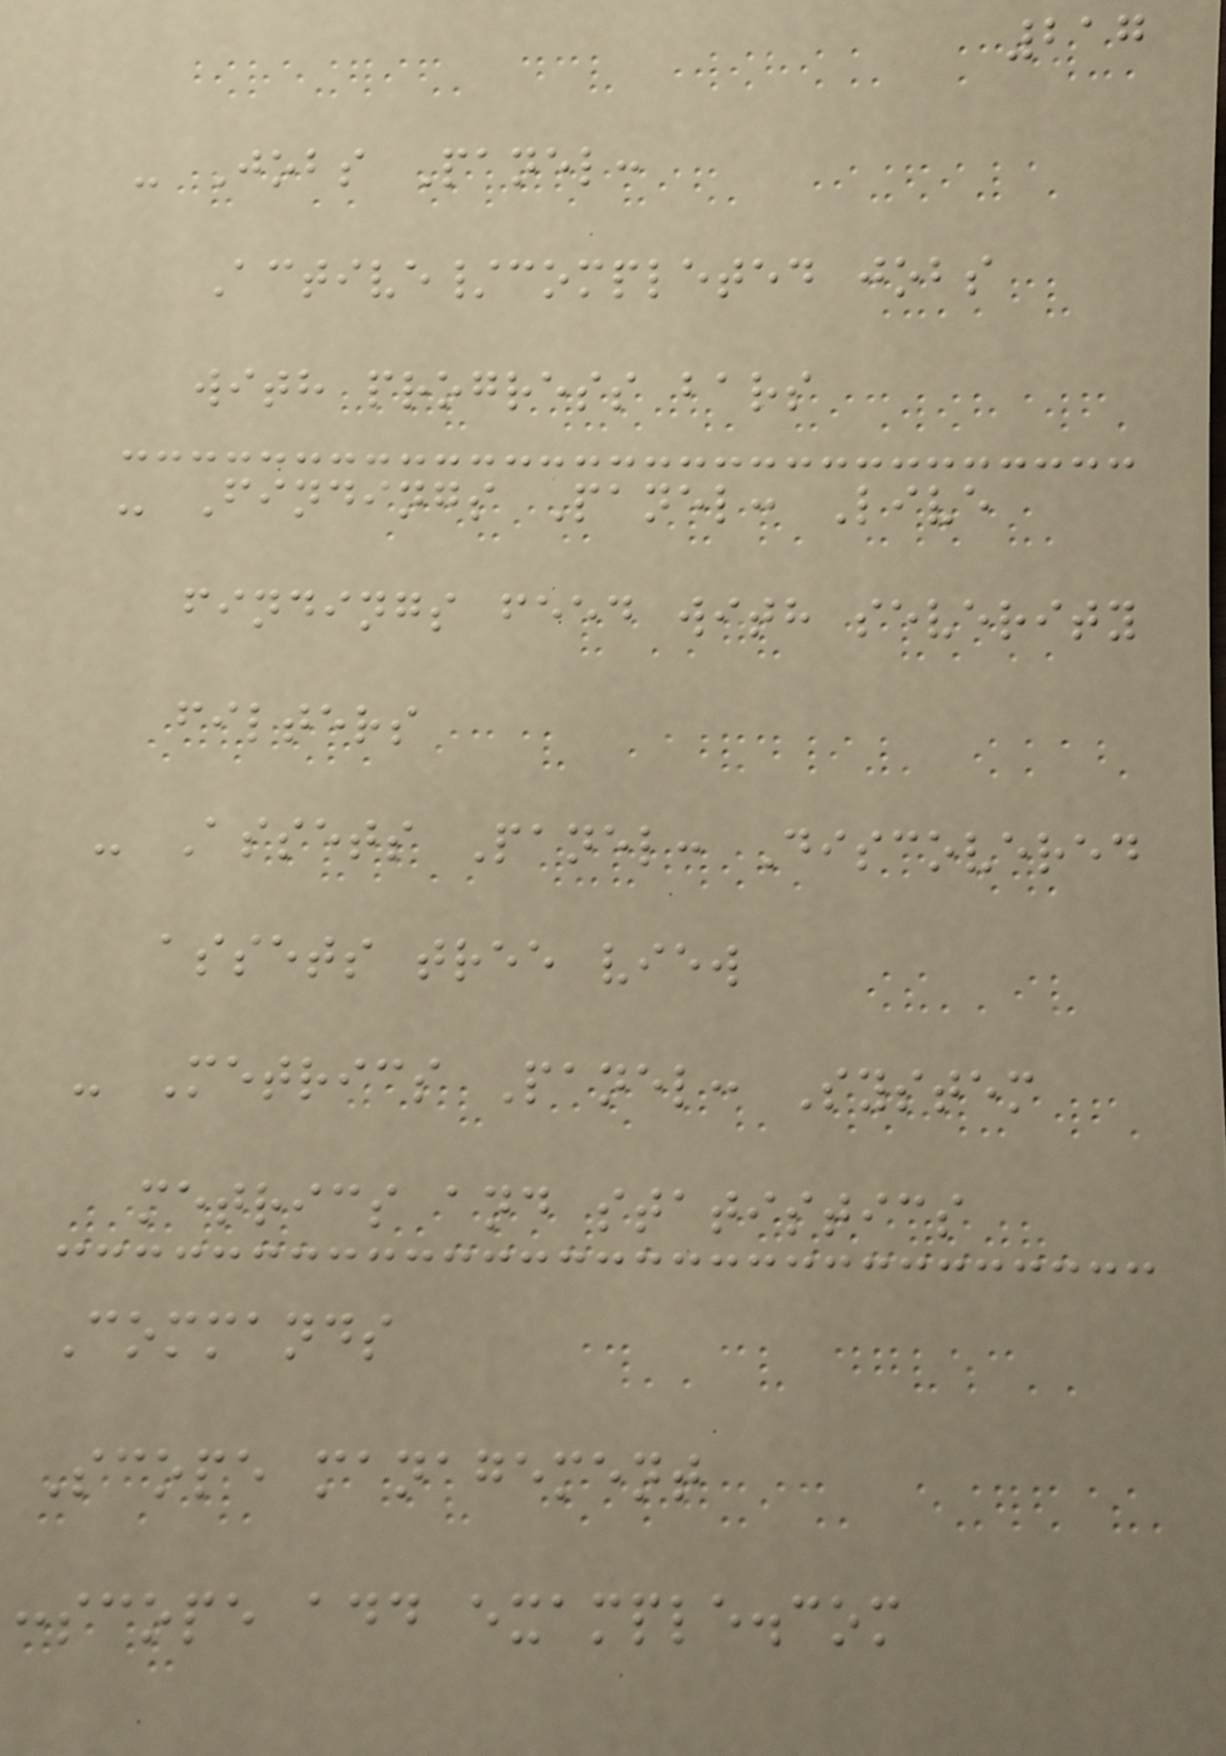217
- Jobs Panel:
Active/completed jobs
with progress bars
- Findings Panel: Live
findings feed with severity
filters
- Assets Panel: Discovered
assets tree view
- Metrics Panel: System
metrics and statistics
Commands
Scope management
:scope add example.com
